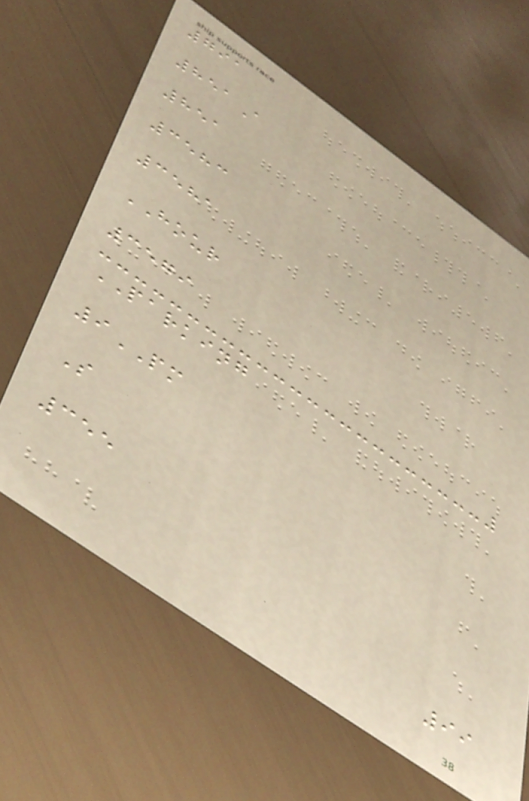791
851A
851
3583
3581
HOUR
3579
PARKING
9PM
S
355
99
